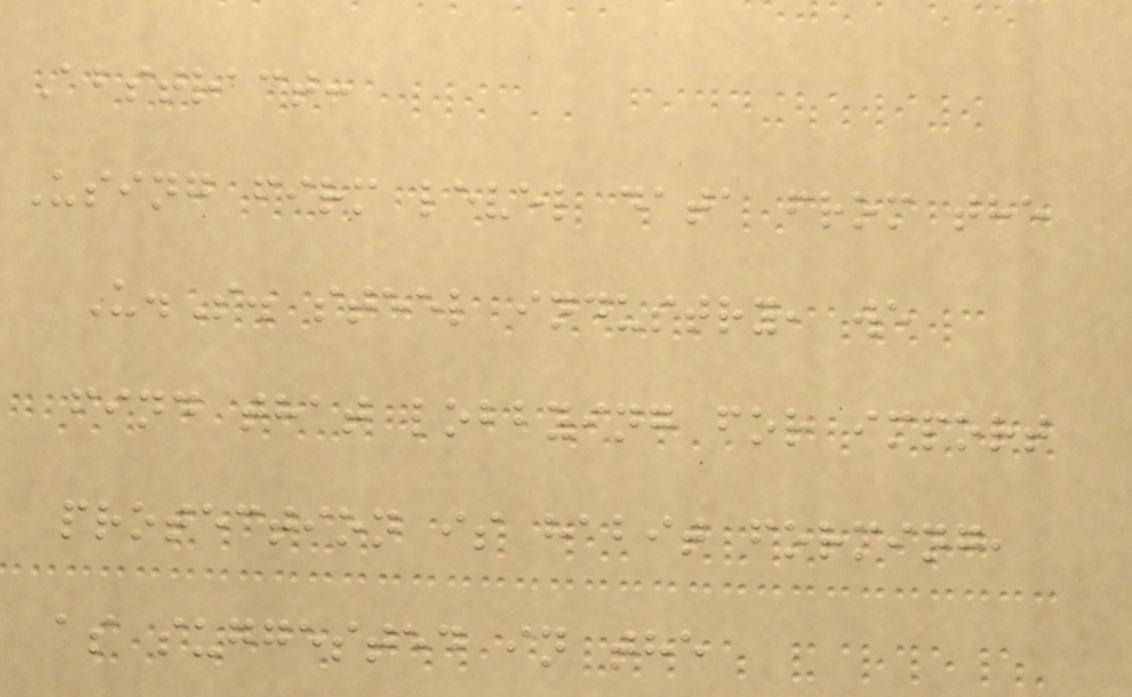Abstract:
Using firm level data from the
U.S. steel industry, we
find that lobbying for import
protection is habit forming,
as suggested in the
